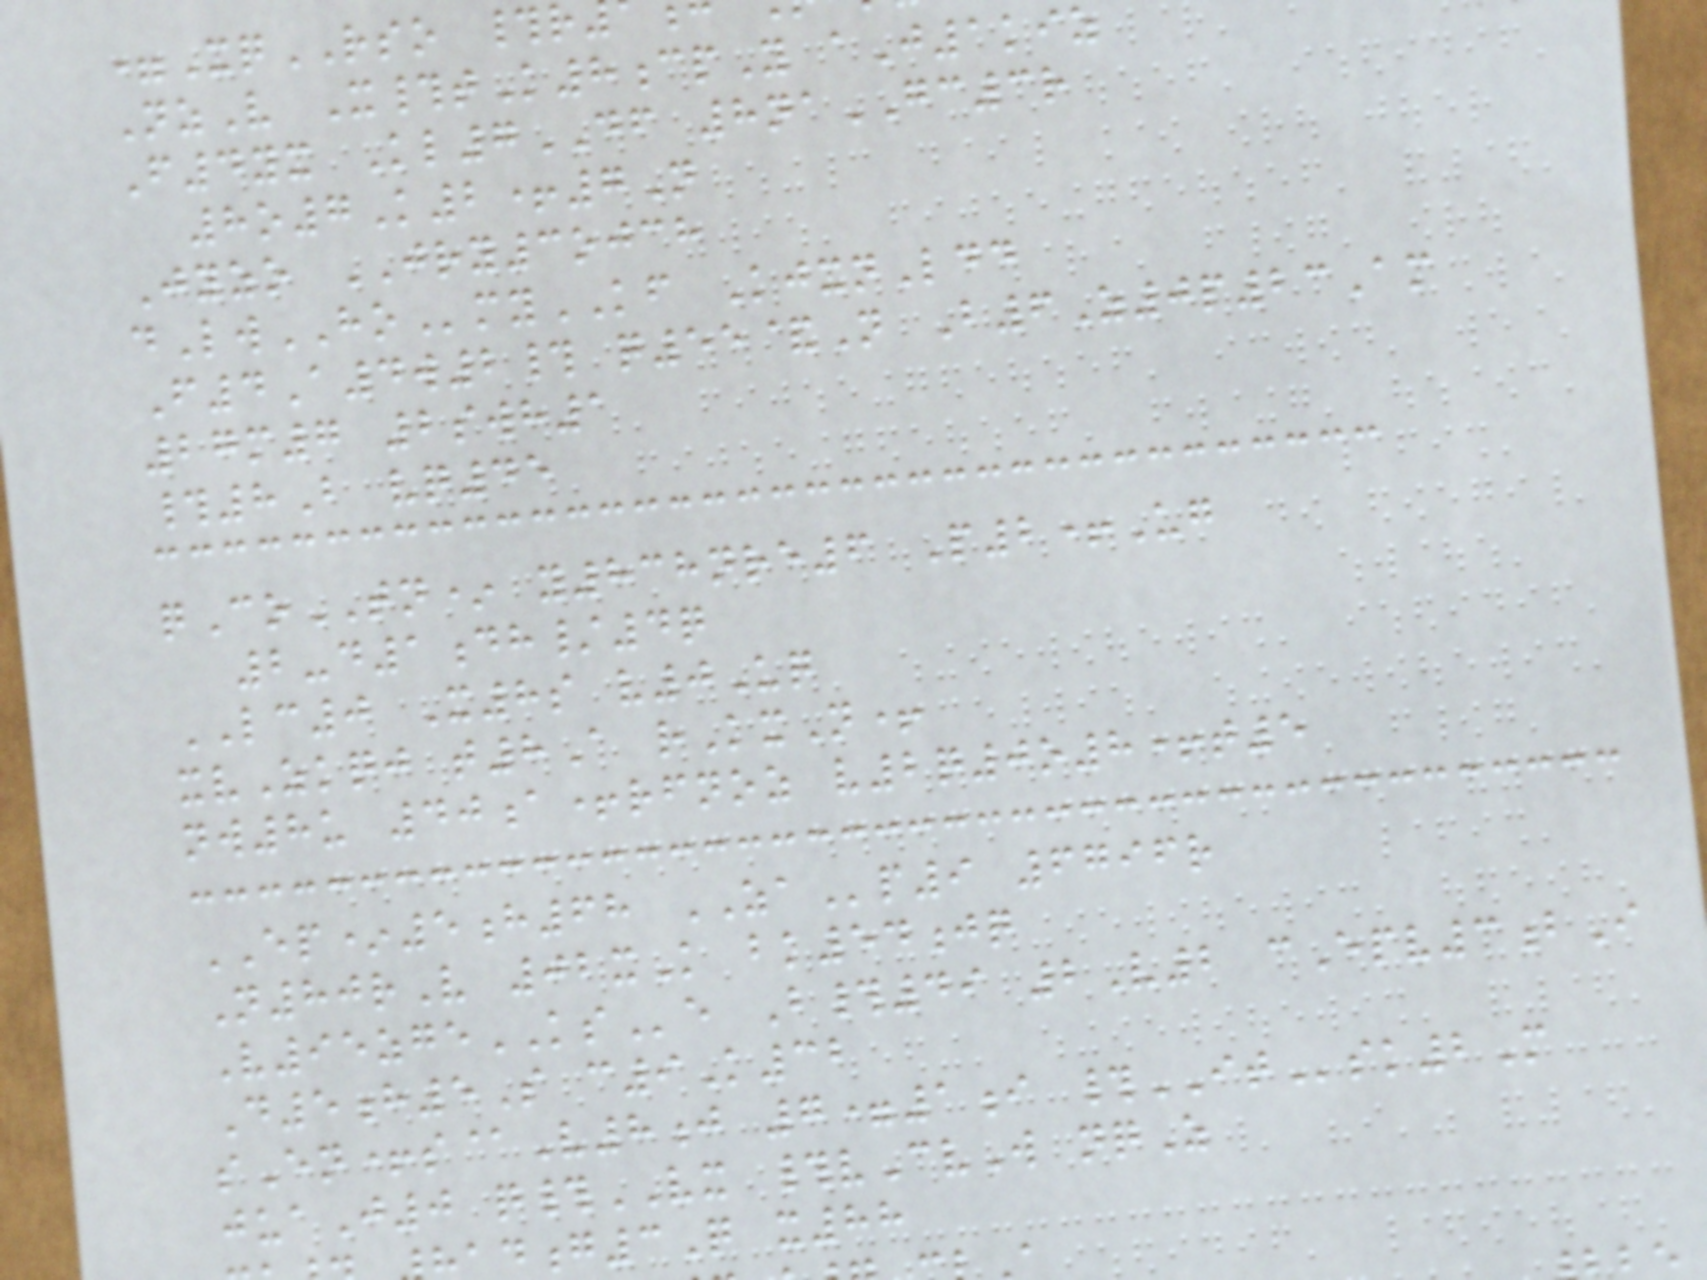=XqRSO #r
NzV X#tK8cpY aJ1kiz
F4yx Kl7DF 8naGC3r
8o7K2+7N
Jyzo JRY3ojch
dLwHOmyKF KjxnLdd
F4A4w2# q55&N B6Z0p23Am
27m7 2swh1
#8B vq45
qCoTN* y838nre6 P2+Ug
2-d1dh/4q
LC0 X8s v0Uq
xvZkqj t8A rKxN+
nw8u 40a+rfnoz v2q0o8+t5
EP*5h68 ZAp9 6796r
N80rV 02xK bk54jq
V95zgeKSe B#49 2V2 cEpv3bI
D5h5S c9K32
sEn+s@V8j 7=1i #ITsk2M
juaJ0 q#VX #vCvW nqZ
g3Q x88
